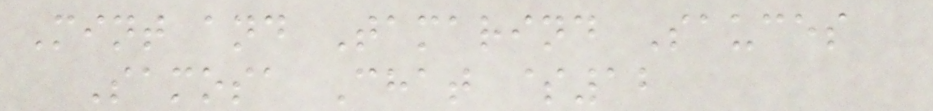Mint and Tamarind Sauces
Samosa Chat $12
